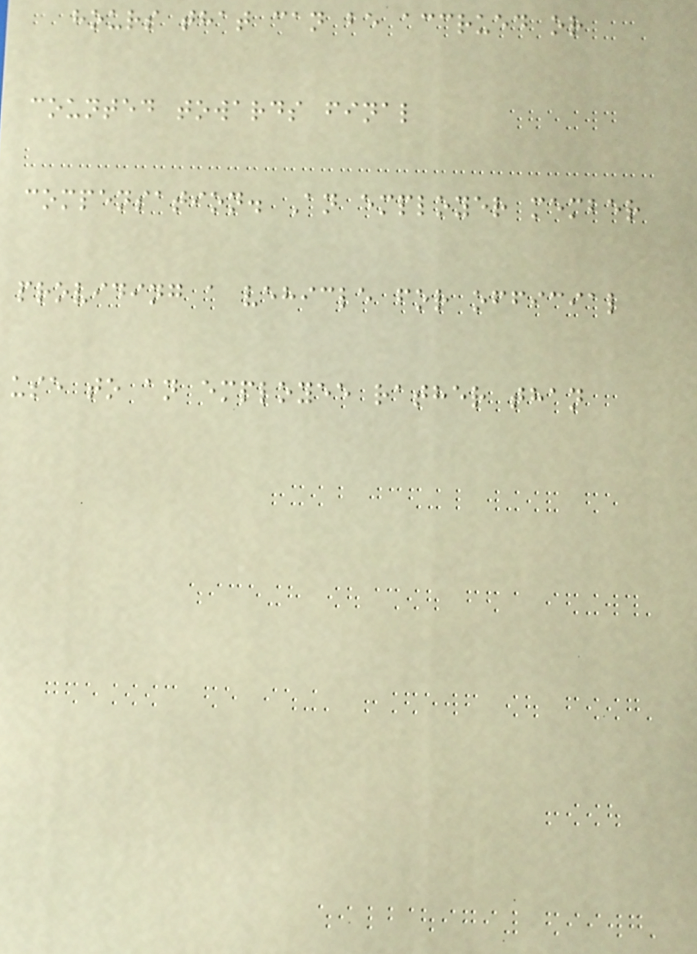hours that can be accrued or
counted towards final
compensation. An employer member
providing a vehicle for official
use to an employee rather than
